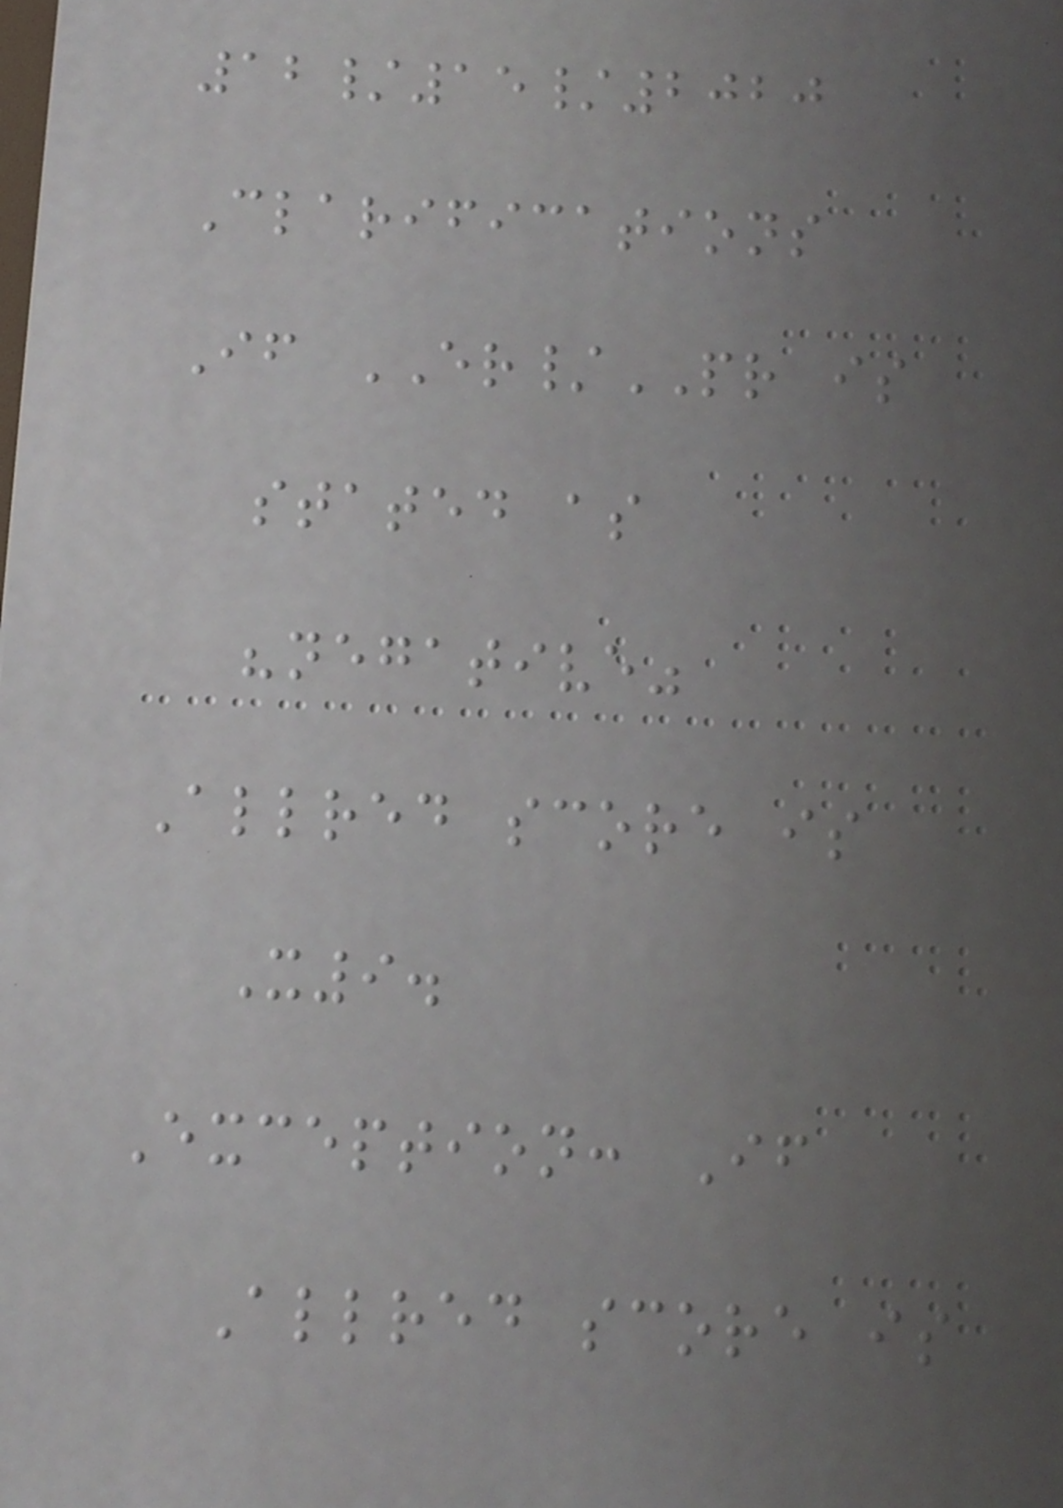12/15/2020
Clarifications
If ER/PR is
stated as
"negative"
Allred score is
X9.
Exception: If
Allred score is
